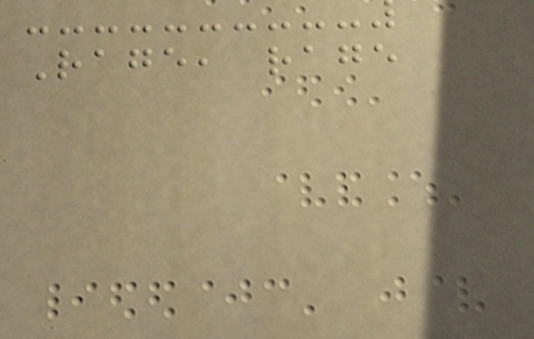Rage, rage
